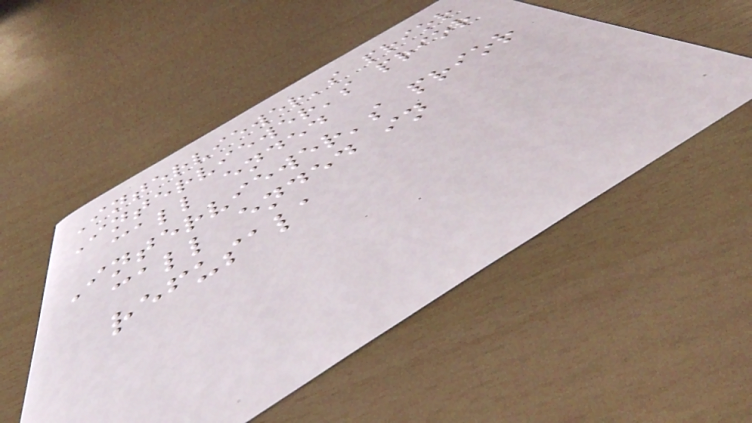Interviewer's prior
Interviewer's prior
call ended
Interviewer's prior
call ended in
refusala
